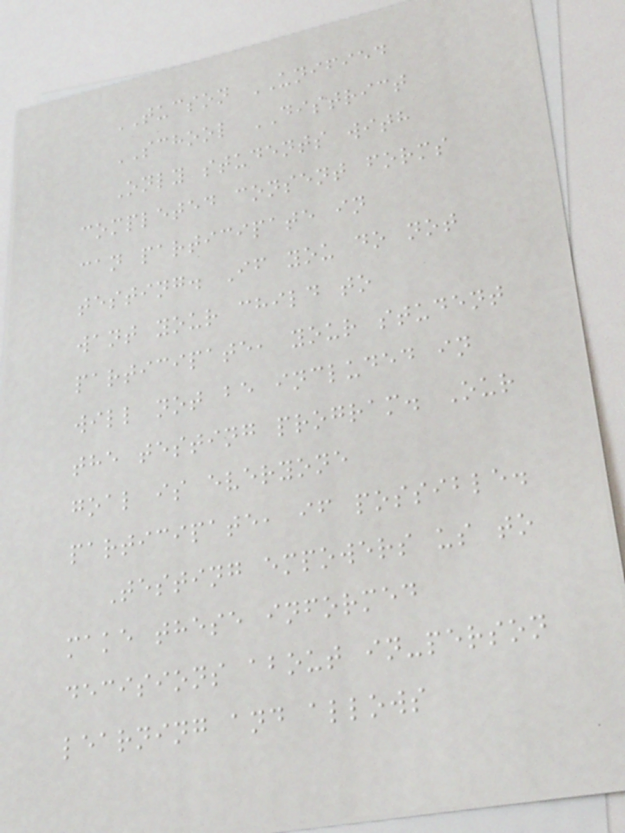TUCSON UNIFIED
SCHOOL DISTRICT
Only students with
completed consent forms
can participate in
testing. If you do not
want your child to
participate, your student
will not be included in
the testing program. Our
goal is everyone
participate, if possible.
Testing empowers us to
make these informed
decisions about in-person
learning and allows
